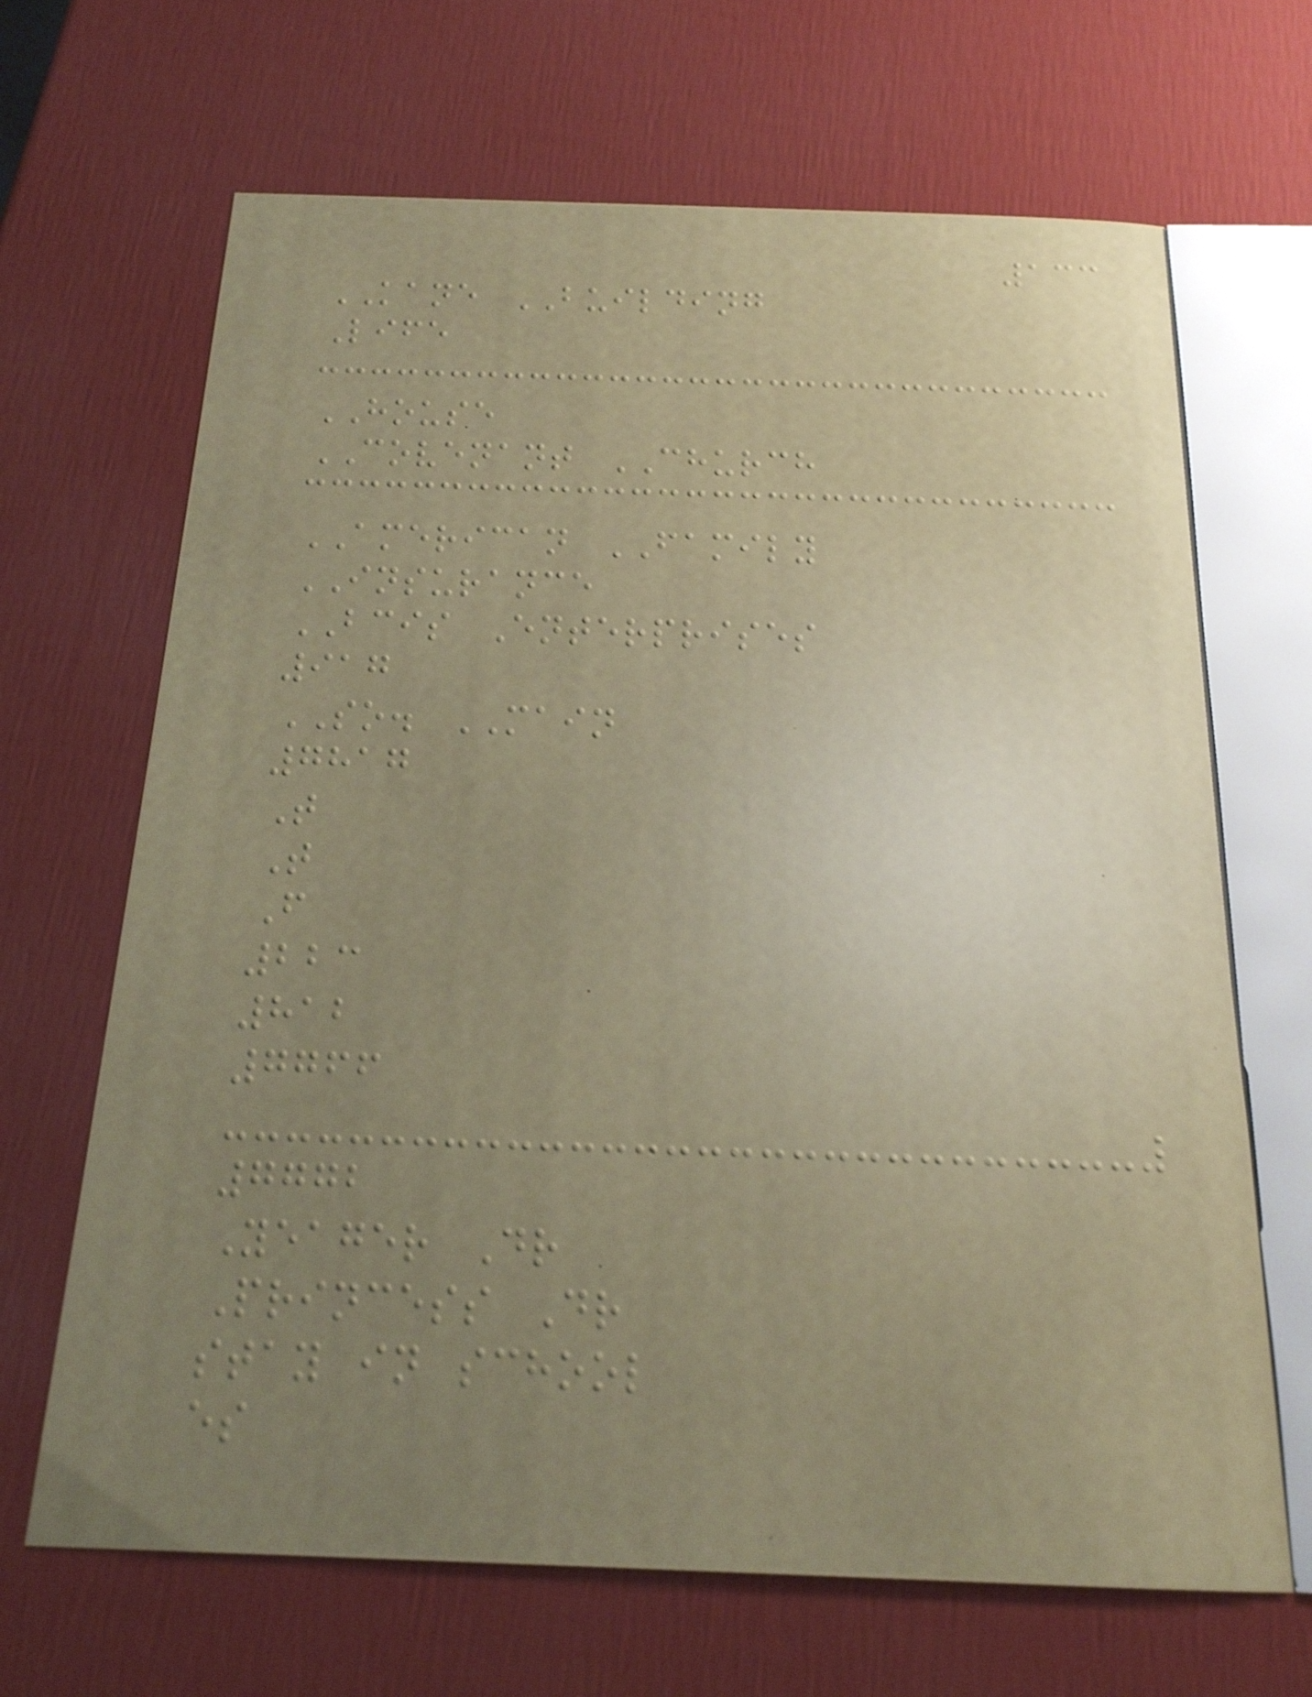133
KANE BUILDING
Life
HOUSE
COVENANT CHURCH
AMERICAN FAMILY
INSURANCE
BCIS Enterprises
917
SO. MAIN
7817
T
T
F
223
812
7766
7772
Yeager Dr
Princess Dr
stay in school
es
